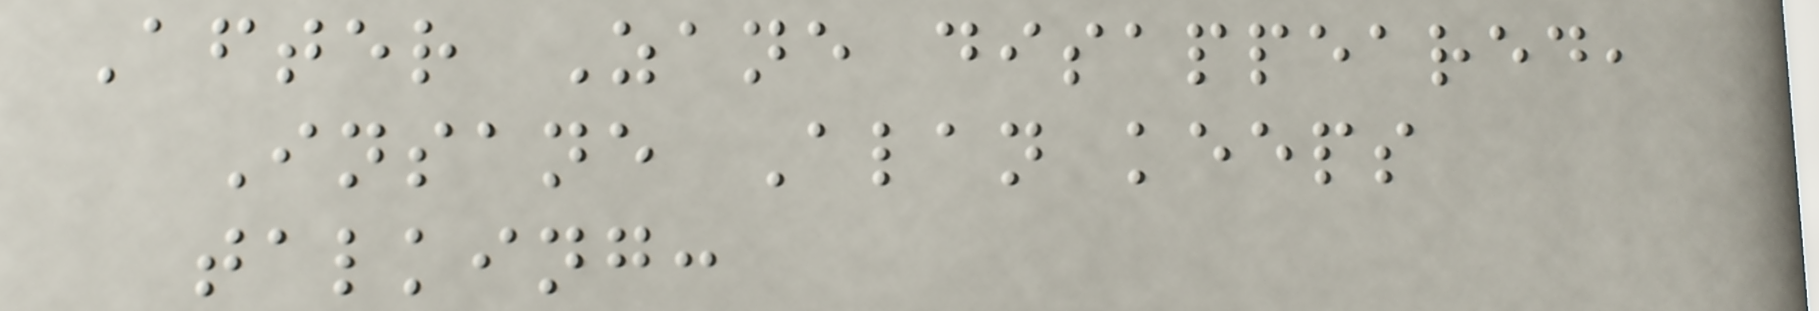After Zane disappeared,
Insane Alan keeps
talking:
